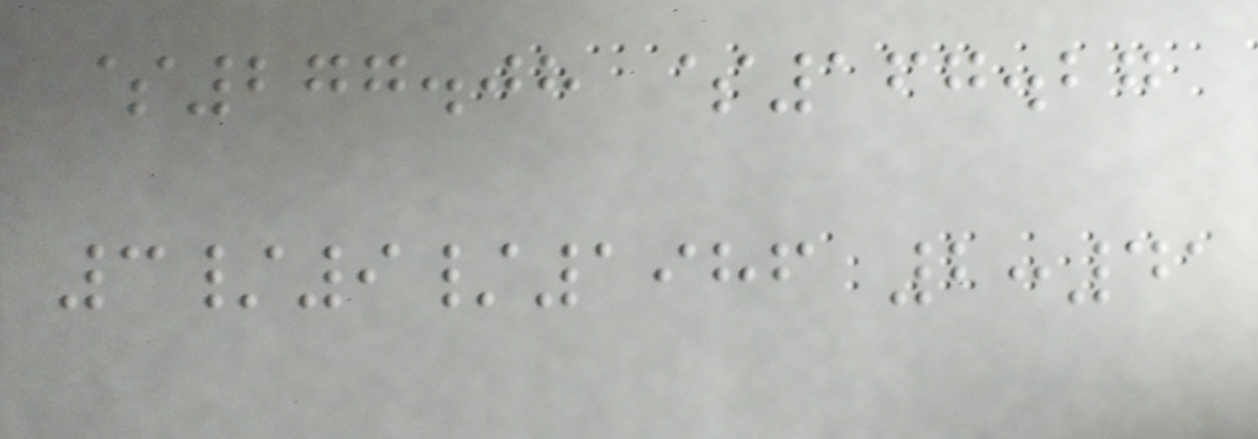$277.08 $167.27
3/9/1986 2:41
